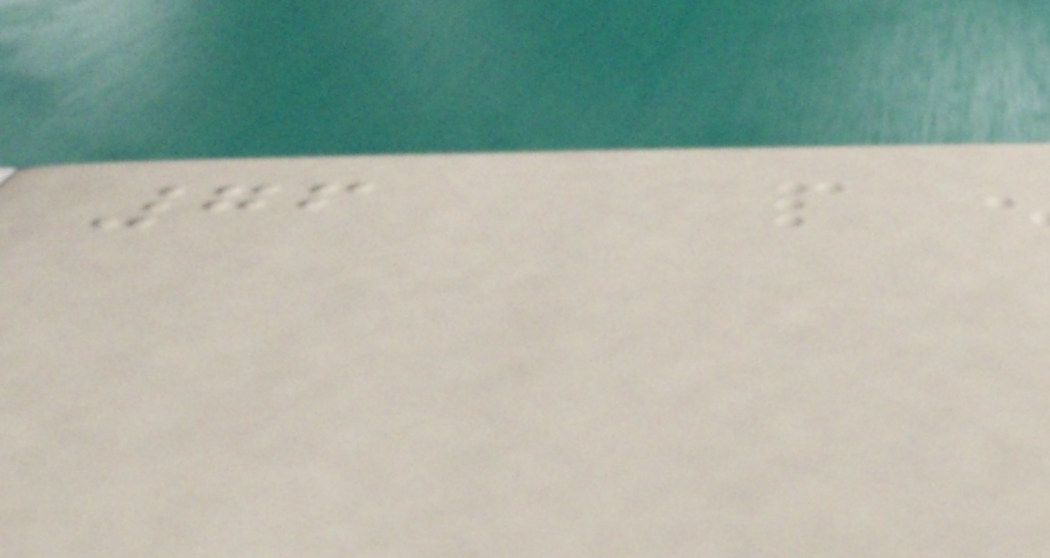76
